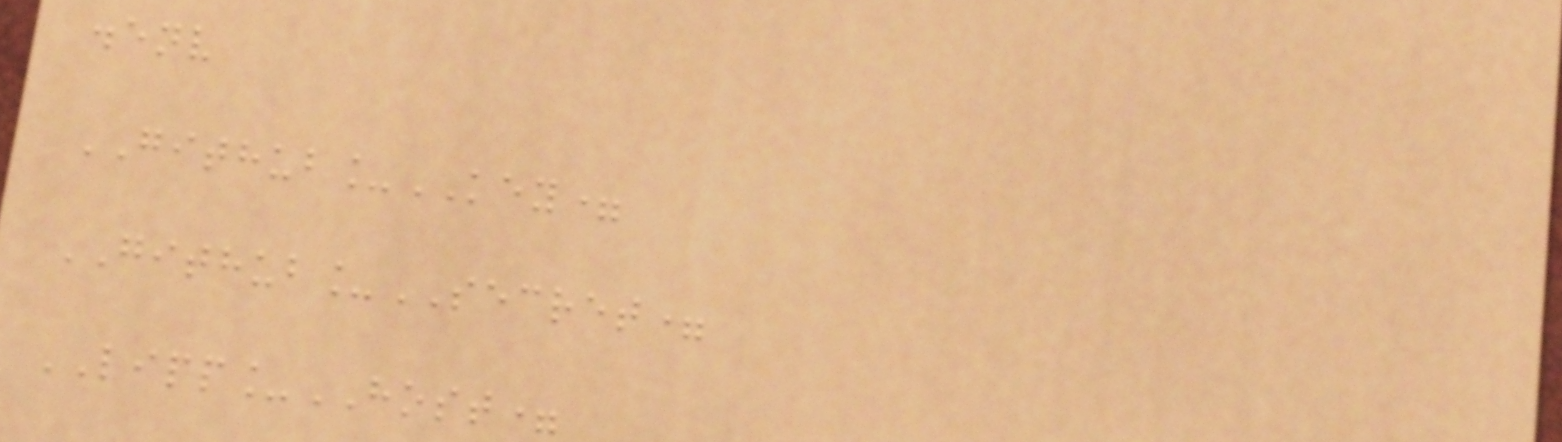.env
GITHUB_KEY=
GITHUB_SECRET=
LIPP_HOST=
